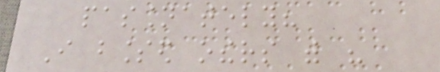passionately?
I blessed others with his
